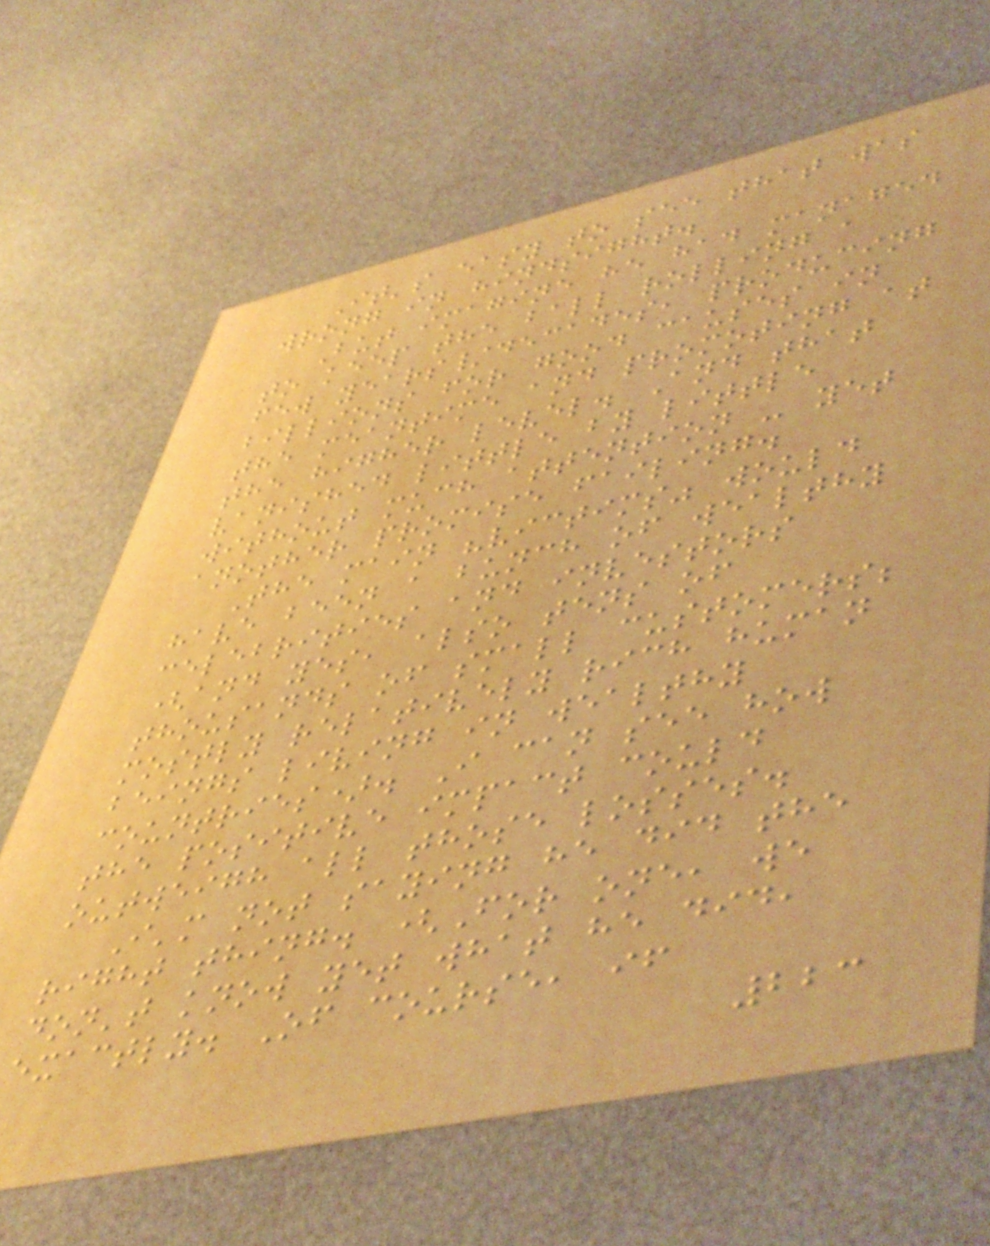It's easy to see that was
wrong in hindsight.
But imagine he had managed
to keep the ball rolling a
few years/decades, producing
billions for good causes in
the meantime and promoting at
the higher level. And that
vanished little by little
without much attention - yet
another promise failing.
The main "victims" would
have been a bunch of wealthy
celebrities and investors
(and yes, also tens of
thousands of small customers;
mostly relatively rich human
beings living in wealthy
countries). I can see how
the positive impact could
outweigh all those losses.
I'm not saying he did the
right thing. (For one, we
don't know yet what he did,
exactly. Of course, if
223
